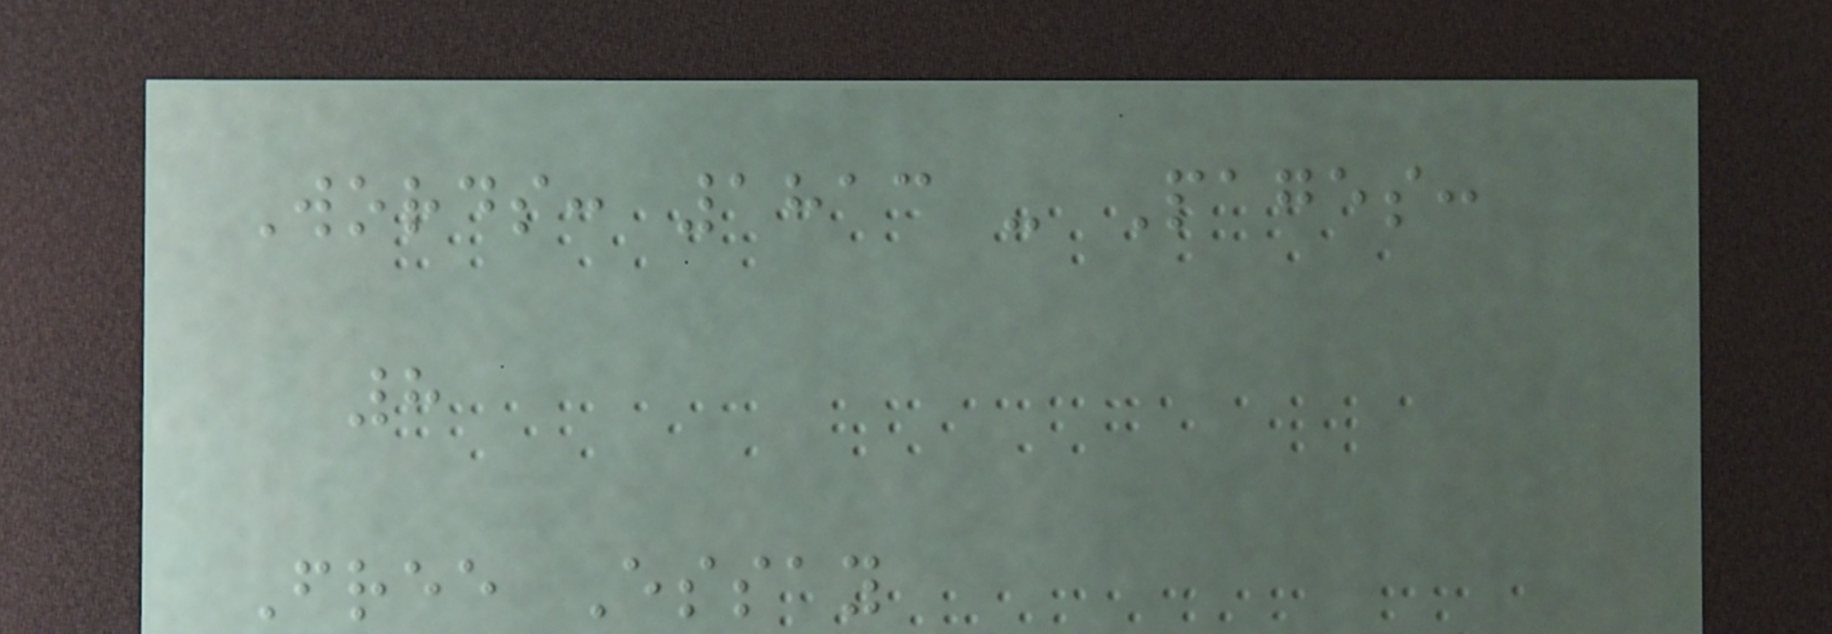Words: 1813 - Pages:
8
Free Essay
